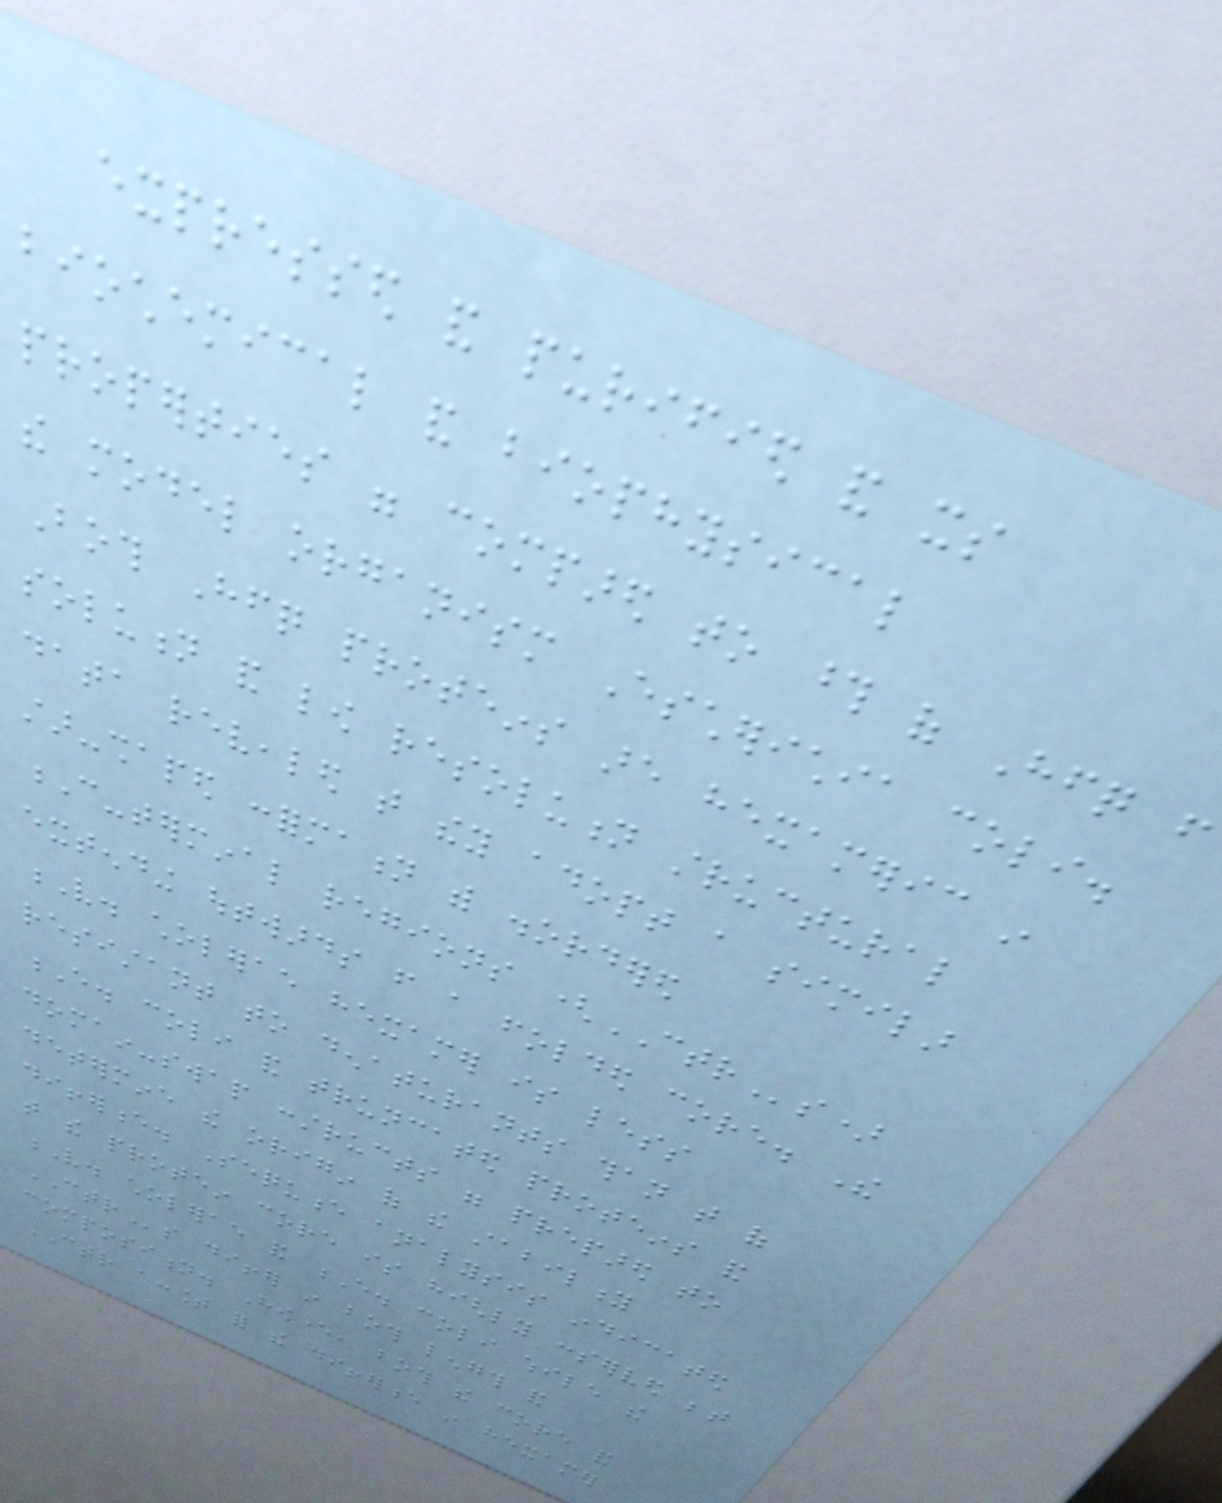expressed and purified and its
biochemical and biophysical
properties were compared to those of Hfq from
the model organism Escherichia coli.
Both Hfq proteins are hexameric in
solution and low resolution structural
data revealed that they adopt a similar
star-shaped conformation with disordered
C-terminal regions (CTRs)
extending outwards from a folded core. The
V. cholerae hexamer is less
resistant to denaturants than that of
E. coli and truncated proteins and
domain-swap constructs were prepared to
determine the origin of the stability
difference. Sequence analysis indicated
that the protein core is highly conserved between
V. cholerae and E. coli while the
CTRs differ in both length and
composition. However, both the core and
CTR account for the difference in hexamer
